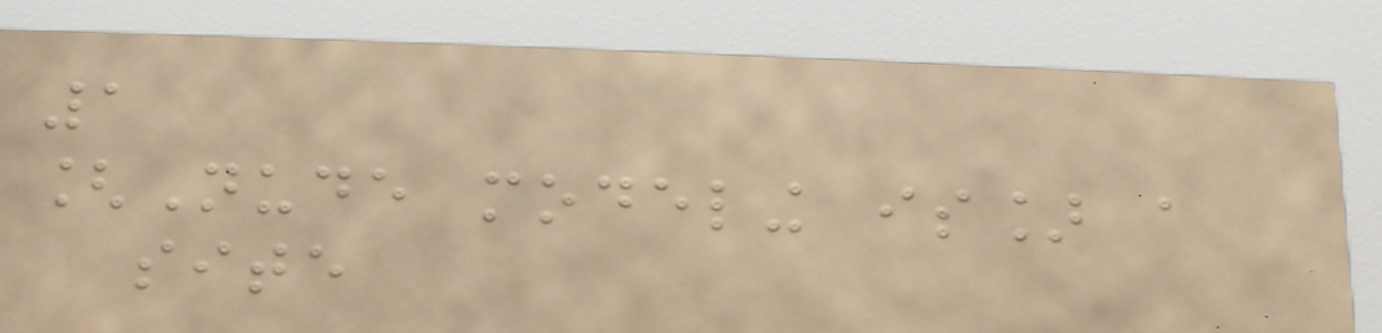1
[Nude modeling is] a
site
